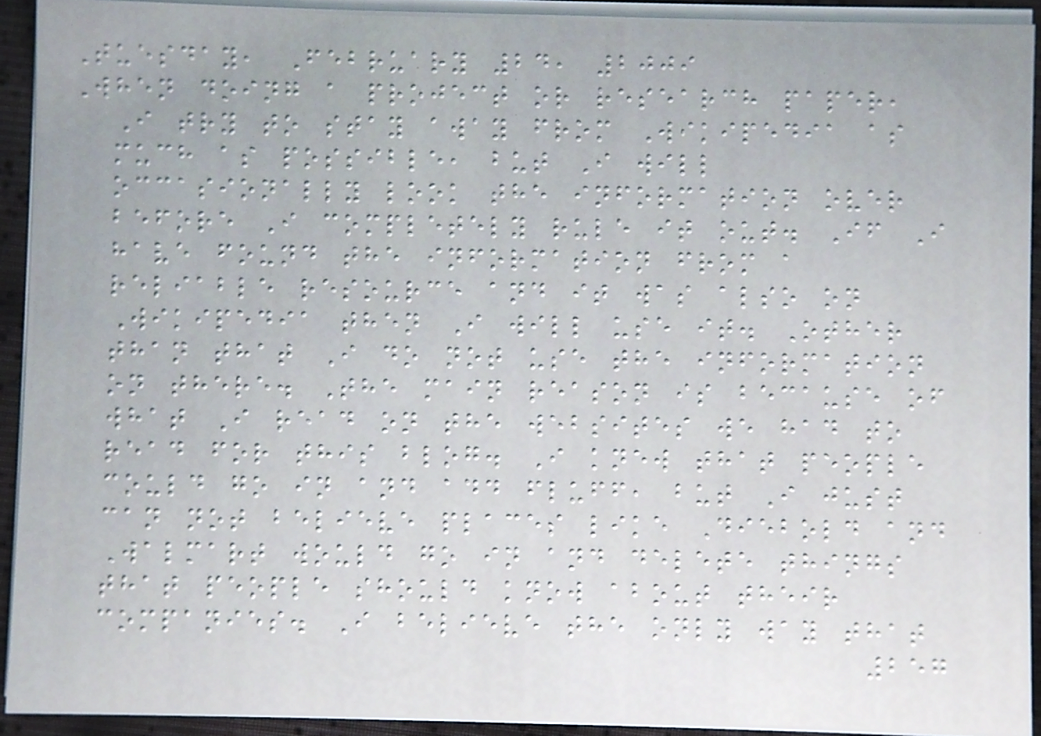Tuesday, February 24, 2009
When doing a project or research paper,
I try to stay away from Wikipedia as
much as possible, but I will
occasionally look the information over
before I completely rule it out. If I
have found the information from a
reliable resource and it was also on
Wikipedia then I will use it. Other
than that I do not use the information
on there. The main reason is because of
what I read on the websites we had to
read for this blog. I knew that people
could go in and add fluff, but I just
can not believe places like Diebold and
Walmart would go in and delete things
that people should know about their
companies. I believe the only way that
257
